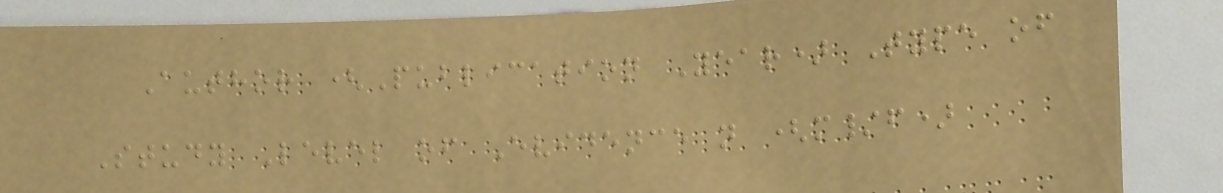Author (Publication Year) Type of
Study Level of Evidence n (m/f)
